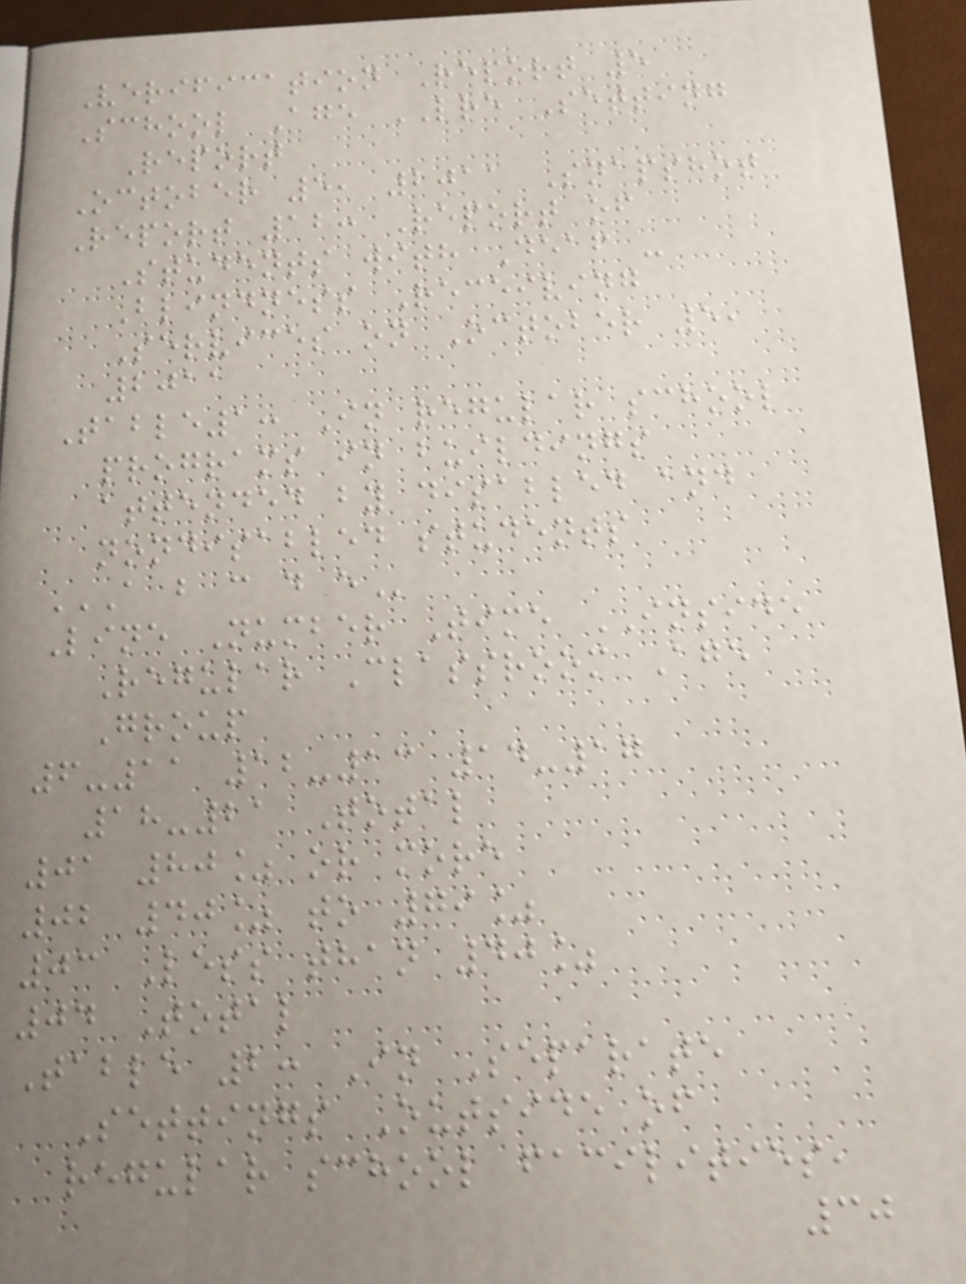Verification Report 5
School Age LRE Setting
Report
October 5, 2011 Snapshot
Report 12: Report of
Students with Deaf -
Blindness Receiving
Services on October 5,
2011
Table1: In regular school
programs in buildings
attended by disabled and
nondisabled students
A B C D E
Line Number Time INSIDE
Regular Classroom Age
Group
6-11 12-13 14-17
18-21 Total
01 80% or more
02 40% to 79%
03 Less than 40%
04 Total
Table 2: In Separate
Settings Outside of
regular school facilities,
30
